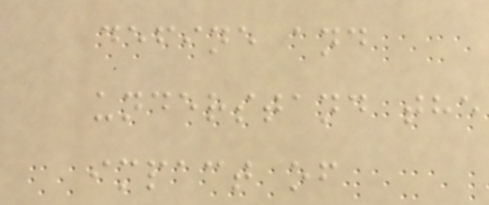define and
understand the
impact of
